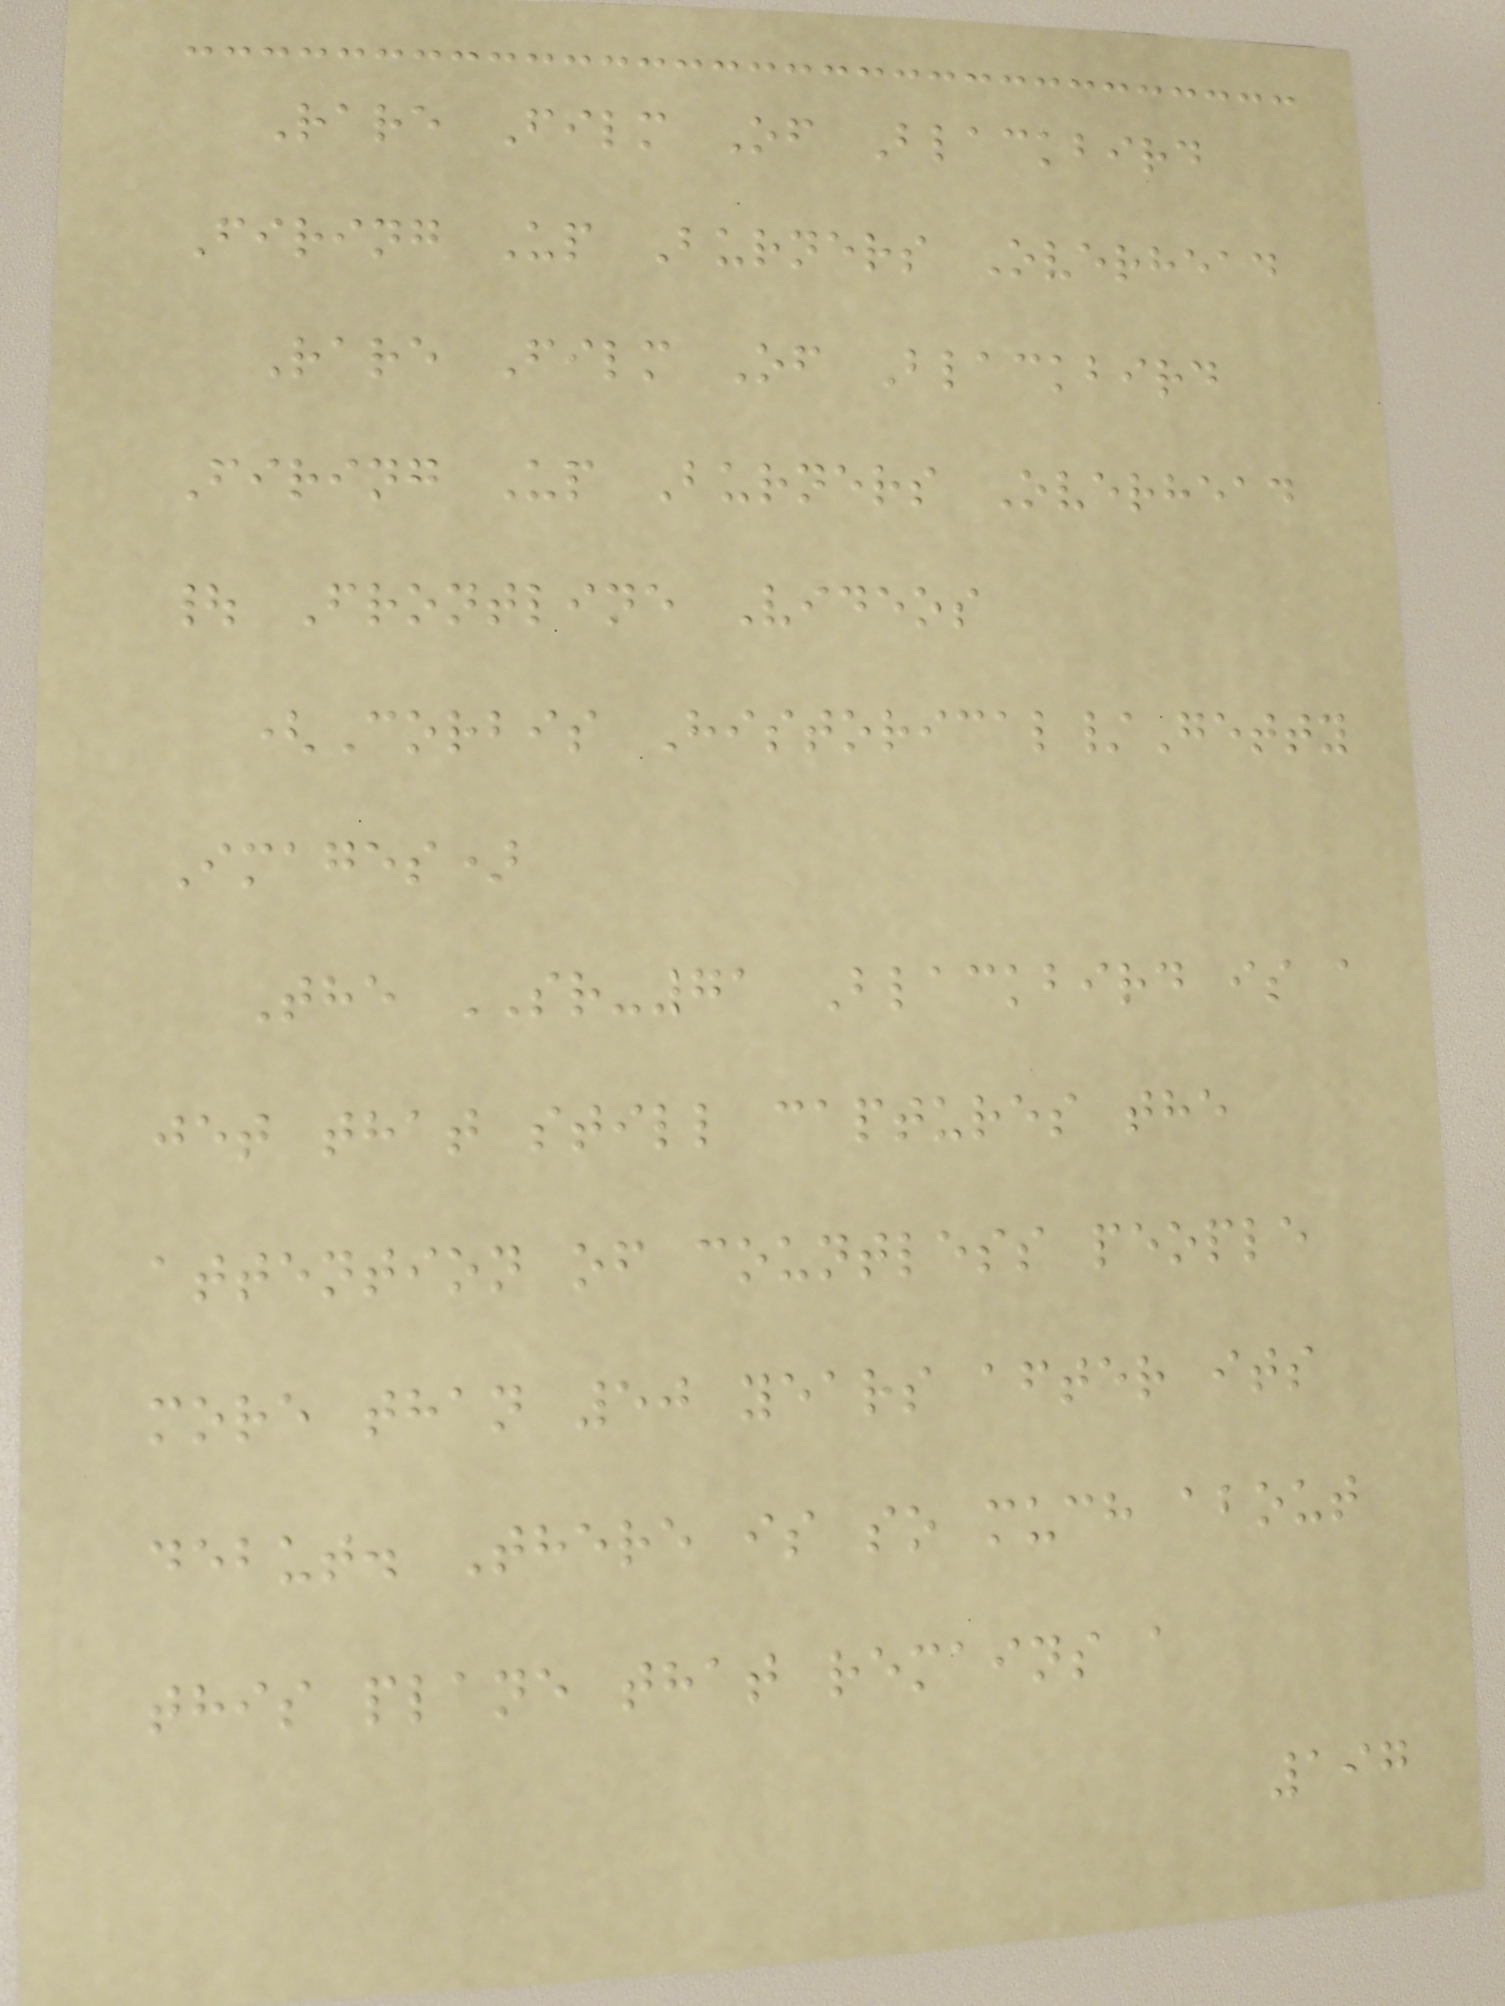Rare Film Of Blackbird
Firing Up Burners Overhead
Rare Film Of Blackbird
Firing Up Burners Overhead
| Frontline Videos
(Corbis Historical/Getty
Images)
The SR-71 Blackbird is a
jet that still captures the
attention of countless people
more than 50 years after its
debut. There is so much about
this plane that remains a
197
